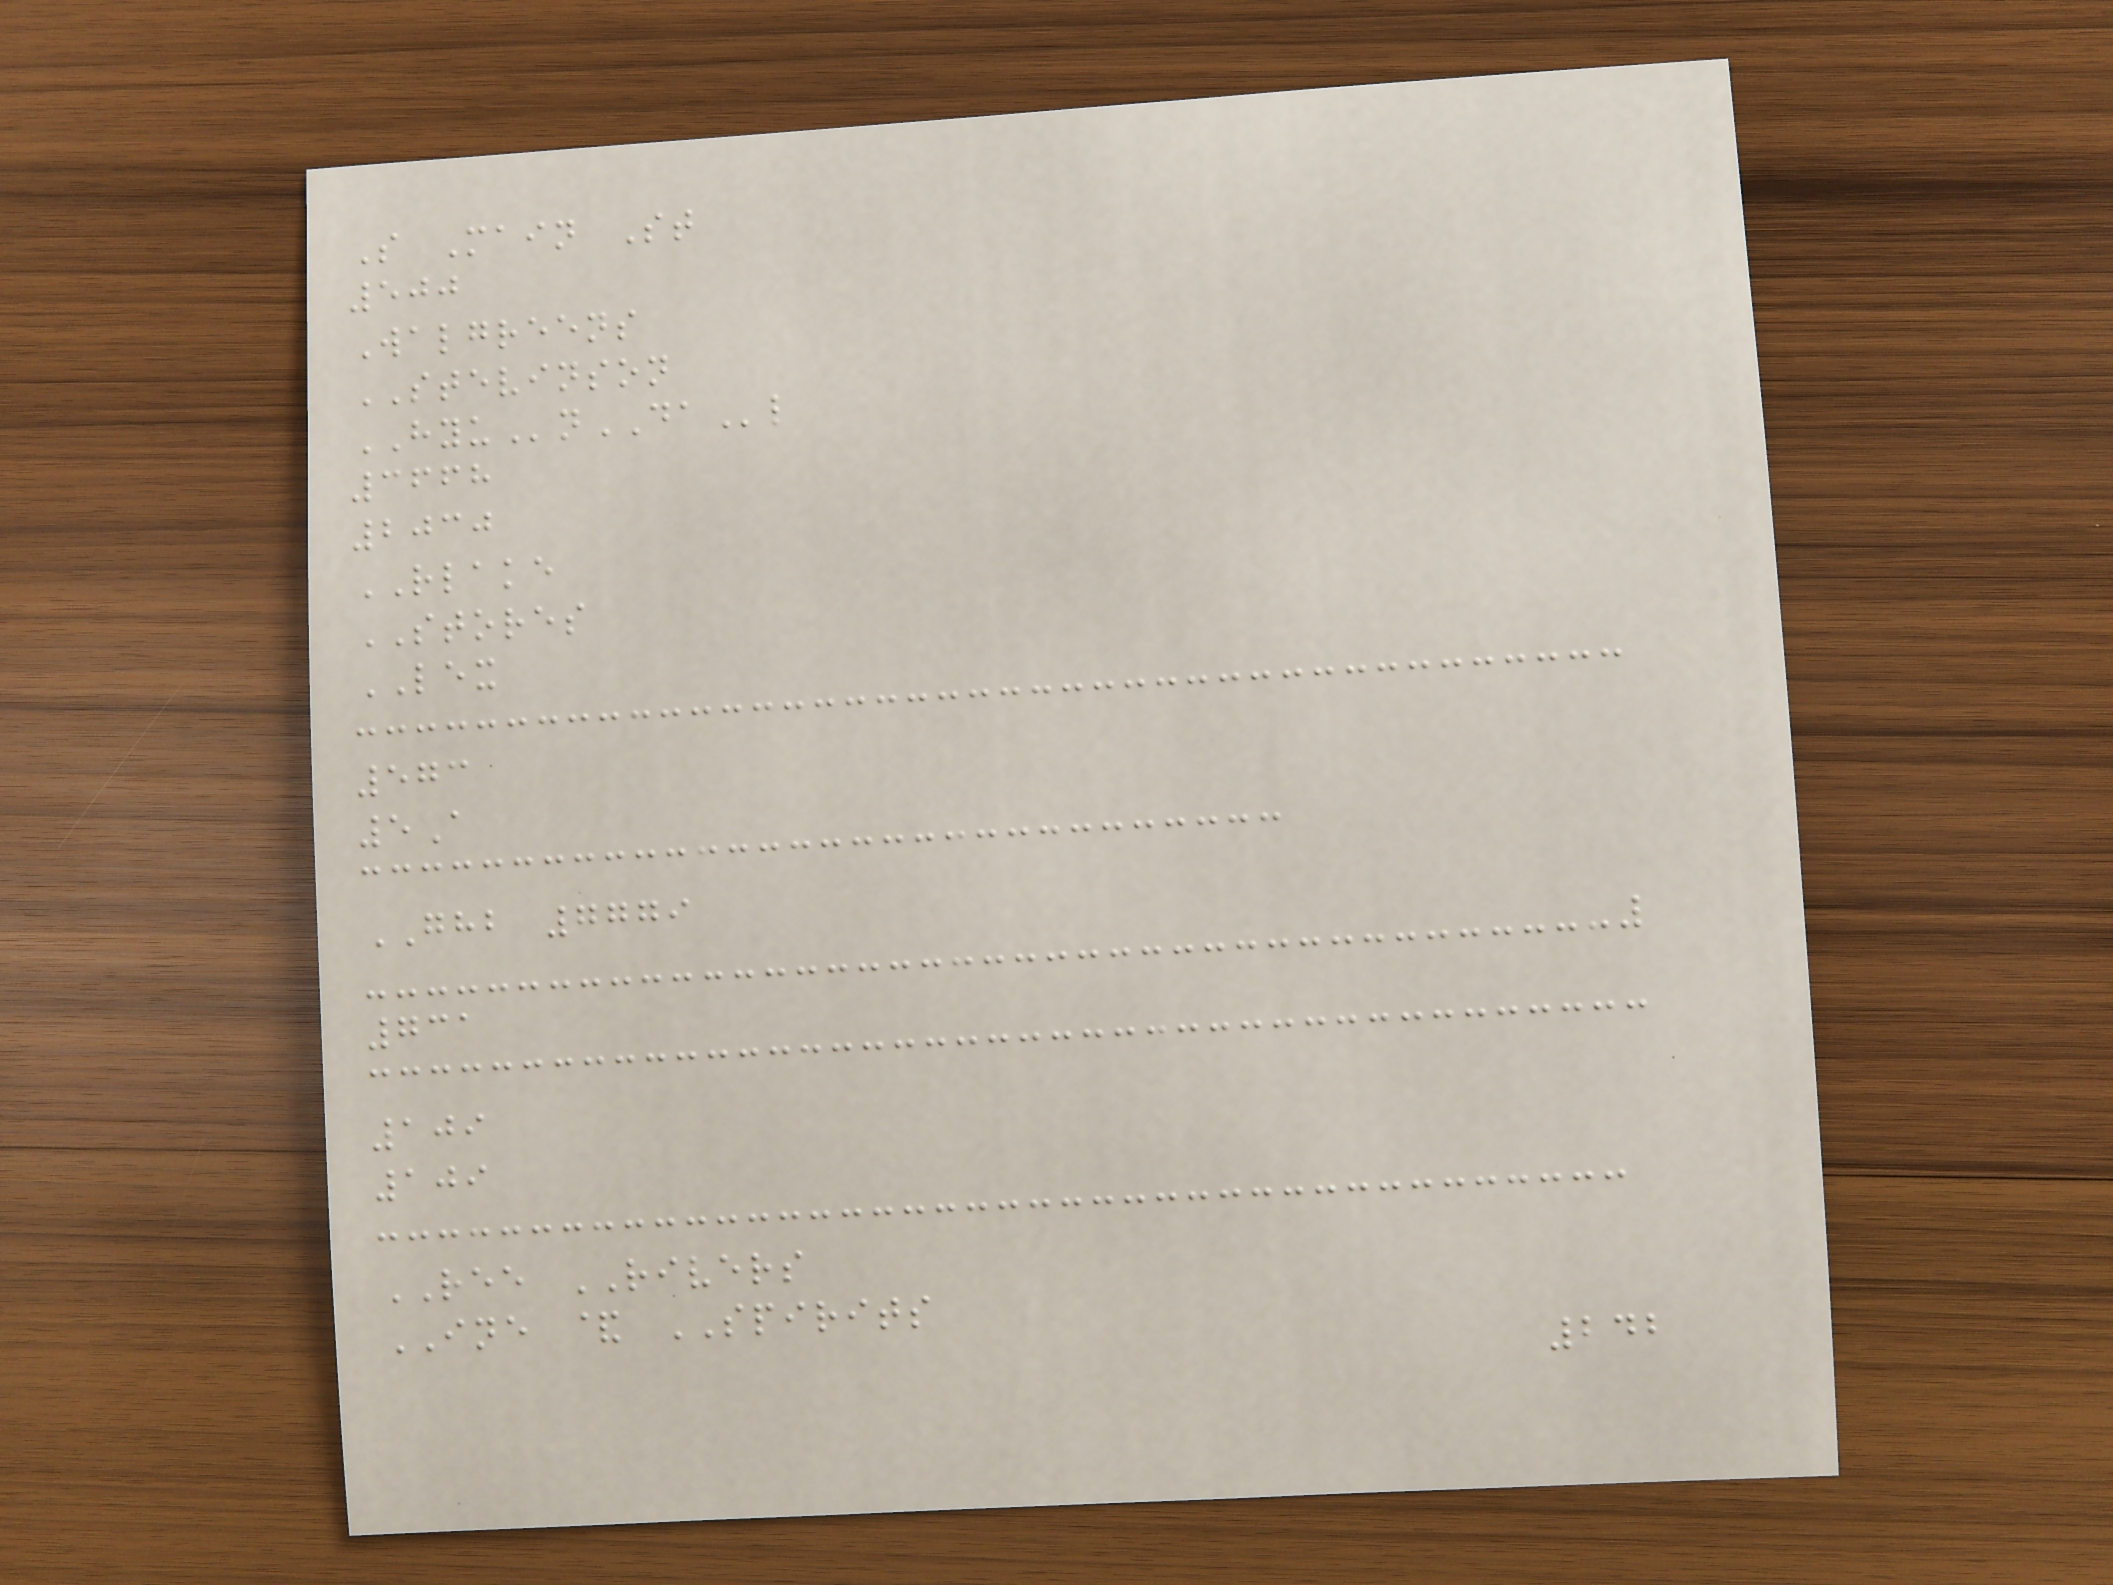S Main St
500
Walgreens
STEVINSON
HYUnDAl
3668
2030
RLAKE
STORES
LEX
573
5A
GHB 7779
731
109
109
REE RIVERS
INE & SPIRITS
242
